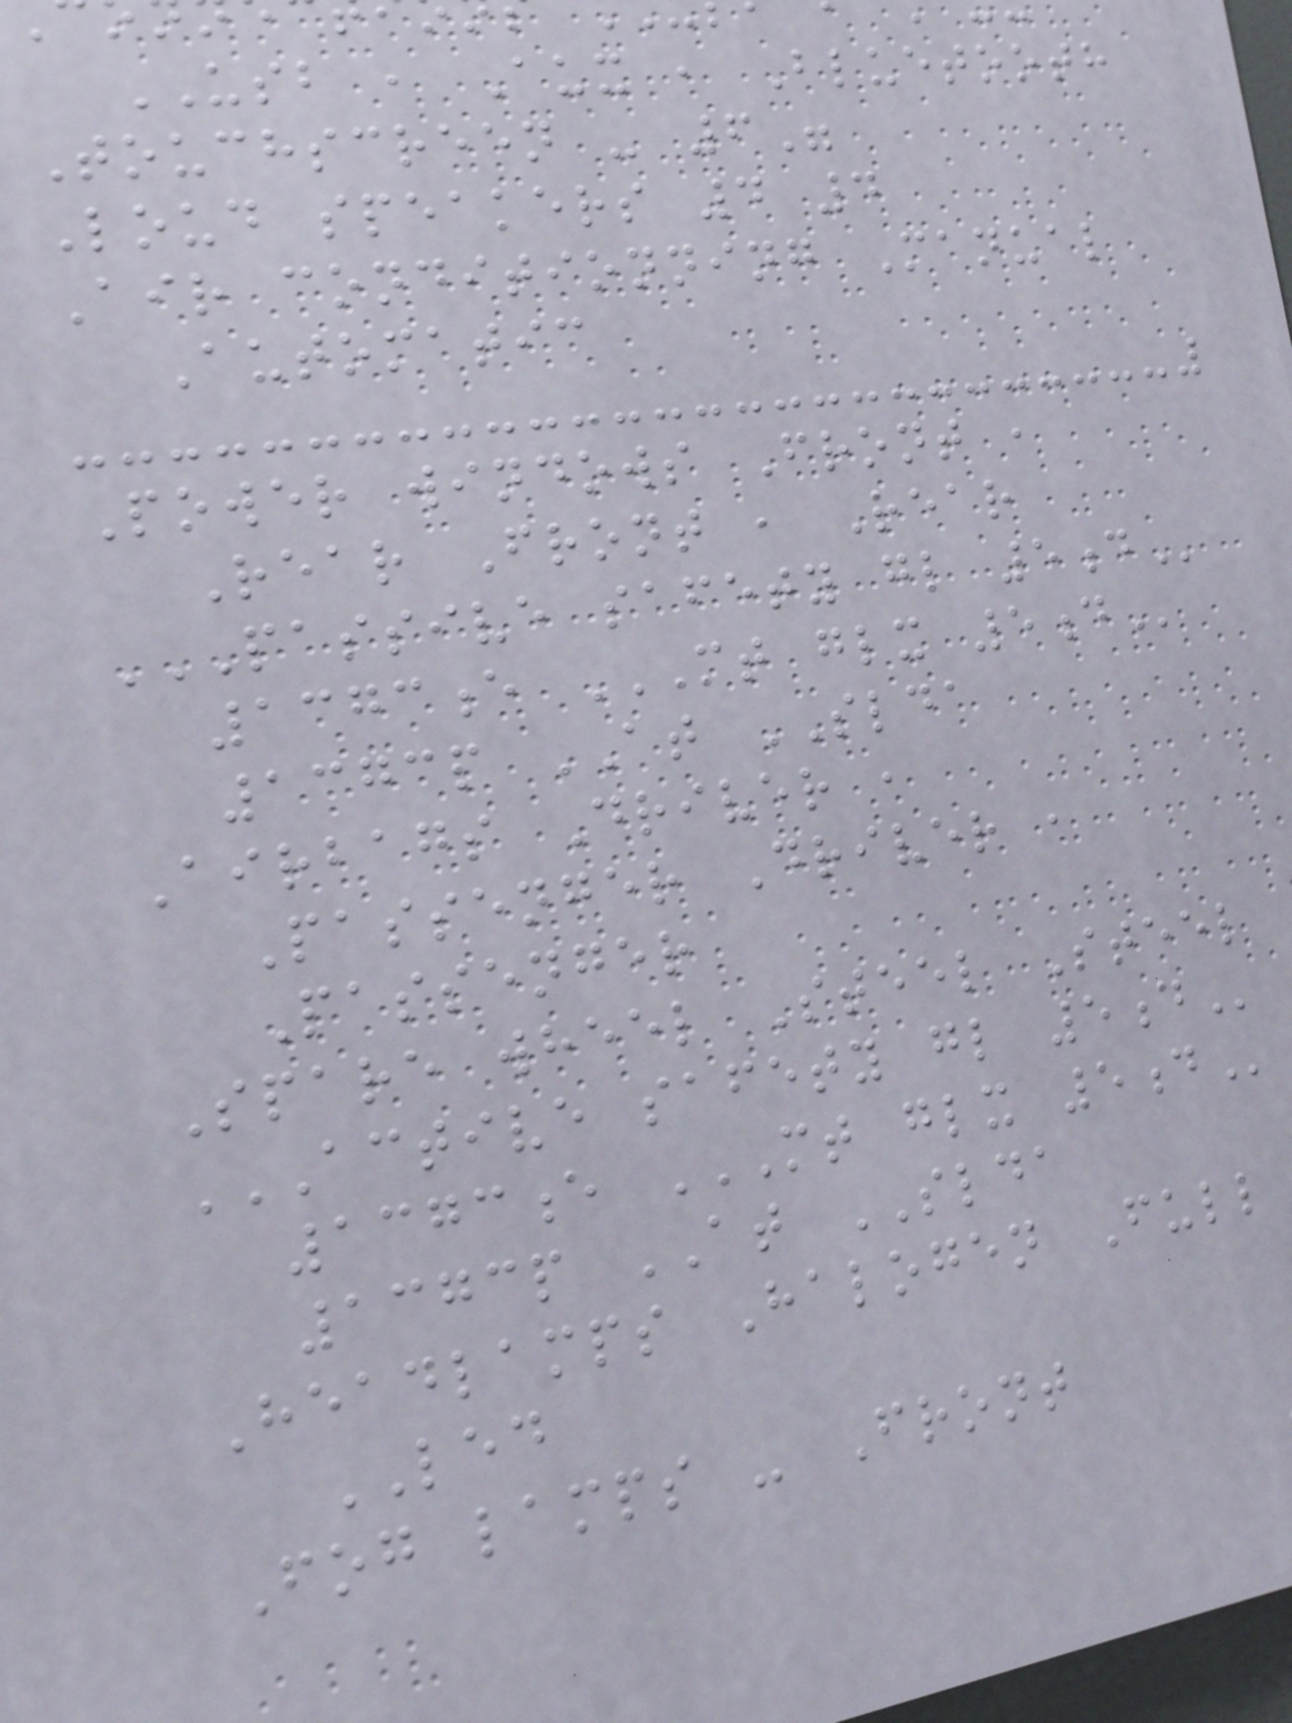USB , Aux , Bluetooth
Touchscreen - 6"
Loud speakers 4 4
Air conditionning Manual
Automatic
Power windows Front ,
Rear Front , Rear
PASSIVE SAFETY GL 5D
1373e MT GLX 5D
1373p AT SLDA
Airbags Driver ,
Passenger Driver ,
Passenger
Spare wheel Steel Steel
ACTIVE SAFETY GL 5D
1373e MT GLX 5D
1373p AT SLDA
Headlamps Halogen Full
LED
Fog lamps - Front
